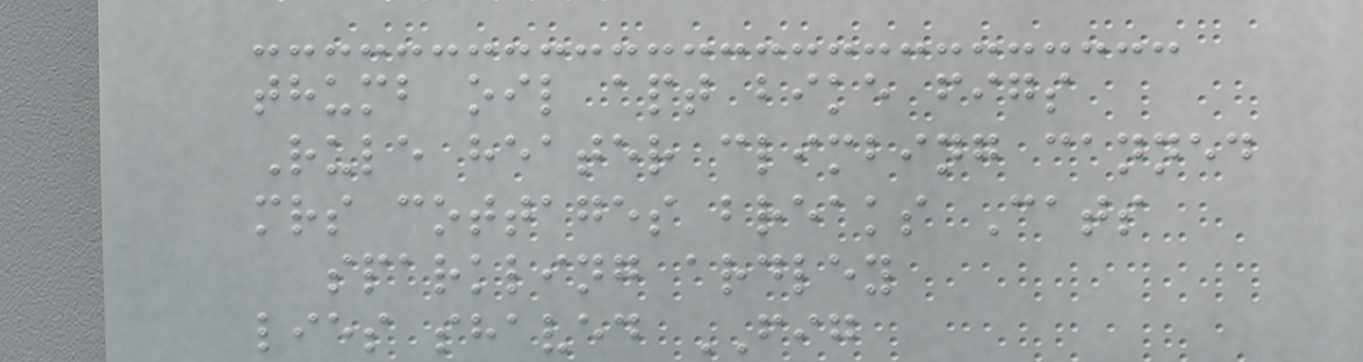thumb oil apt bike figs
Rule heater climbing canned
mrs cottages breaks Cats
sparkling ardley
lies shaved FIG
